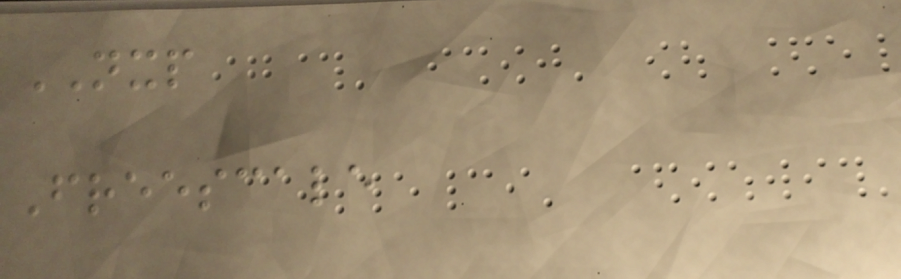NXP
Freescale
